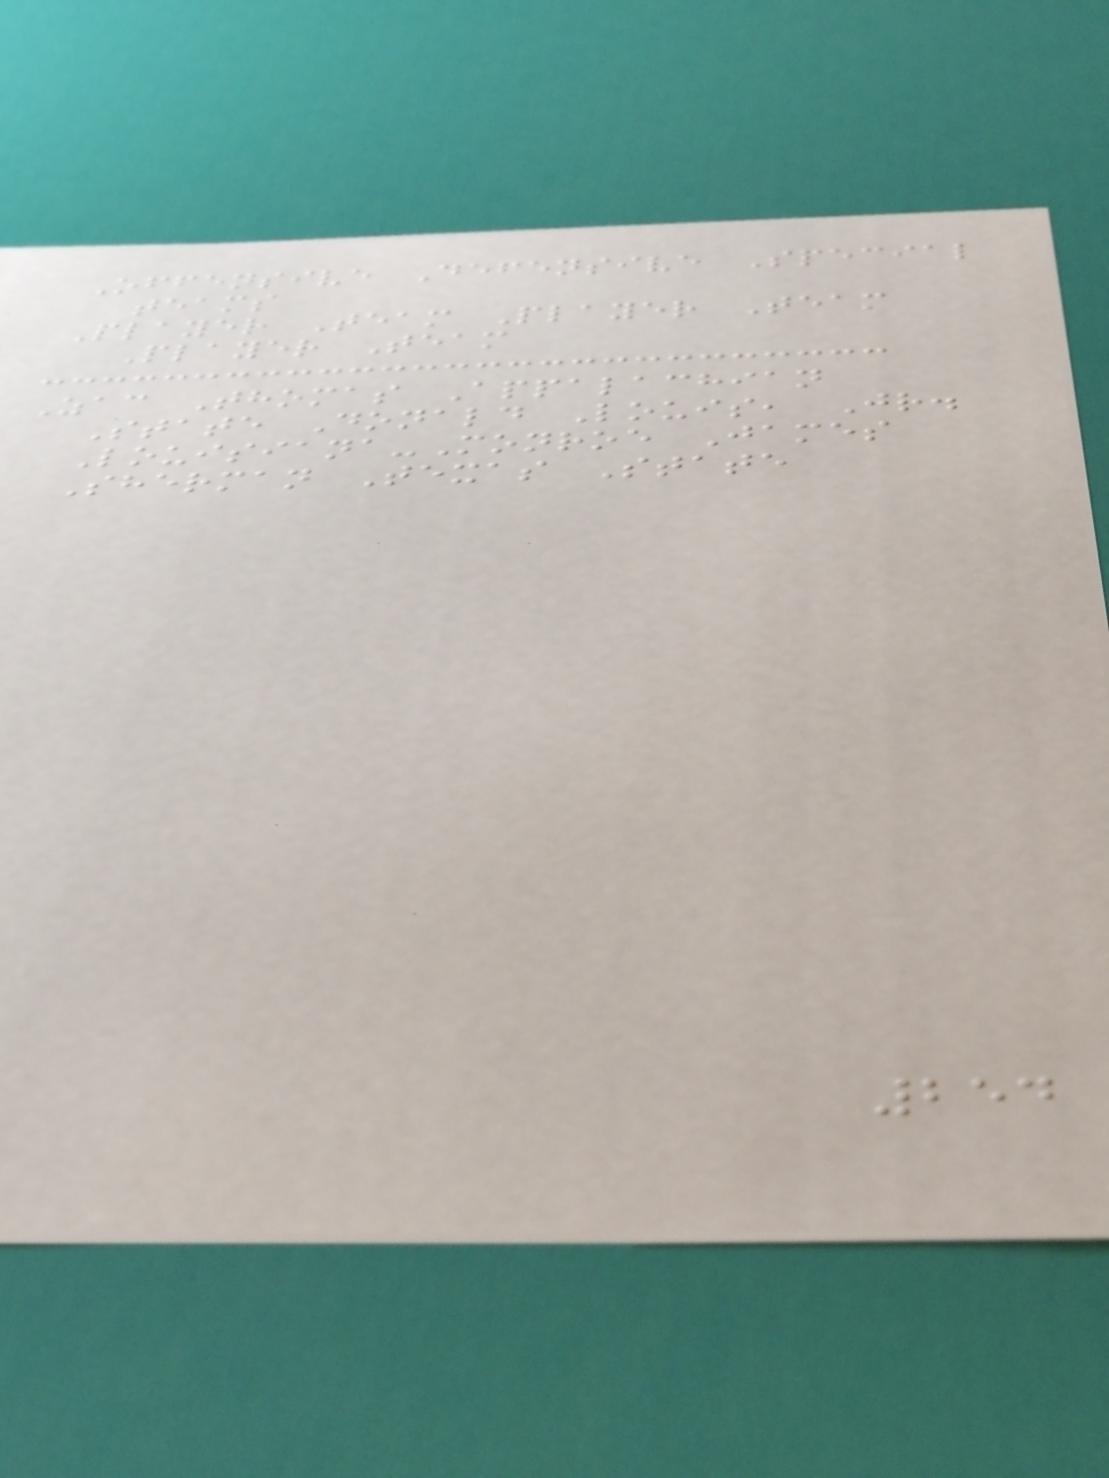Offensive Defensive Special
teams
Player Team Player Team
Player Team
Zac Thomas Appalachian
State Donald Louis, Jr.
Louisiana-Monroe James
Sherman Texas State
254
